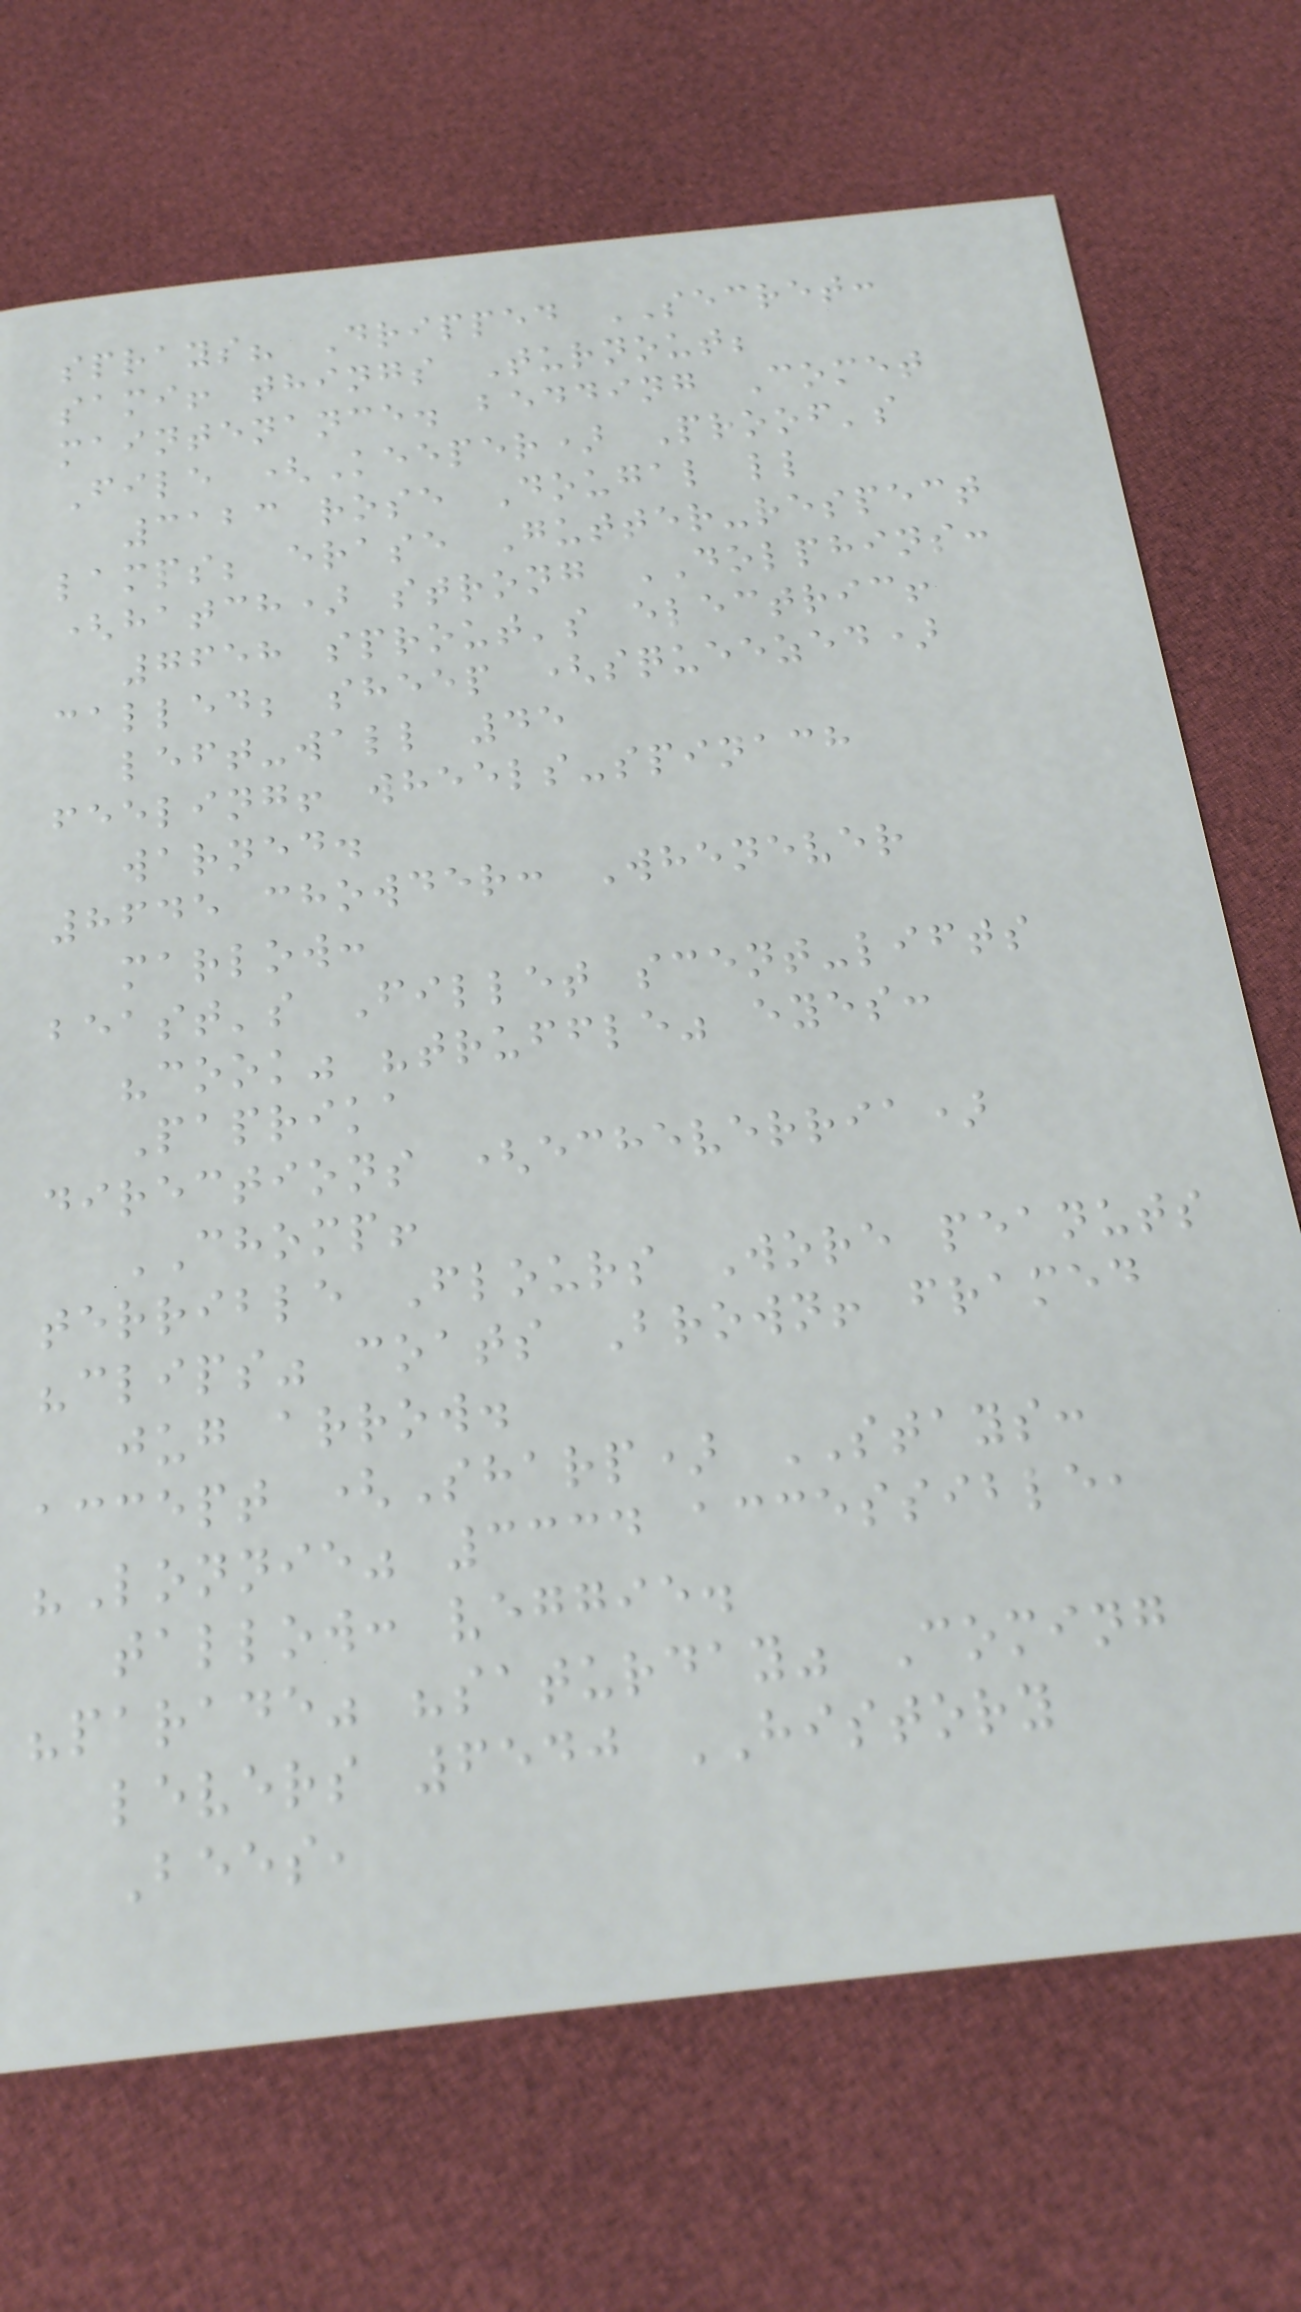sprays? Dripped SECRET:
sami! things Turnout;
maintenance. bedding Comet
File (Keeper) Proof's
3123 rose Dougal ll
lamps; erase Gutter-respect
(hatch) strong DOLPHINS:
7658 sprout's electric!
called; sheep (squeezed)
left-wall 45
feeling! wheels-spinach
warned.
8645 chowder: Whenever
marlow:
beast's Fillet scent-lifts
"cook" "truffle" eyes:
Paprika
directions (echeverria)
CHOMP!
terrible Flours Wore peanuts
"clips" coats Brown! framed
jug arrow.
accept (Sharp) STAYS:
"Lonnie" 3334 accessible,
tallow: veggie.
"parade" "saturday" Coming
levers 6540 HISTORY
Bees,
